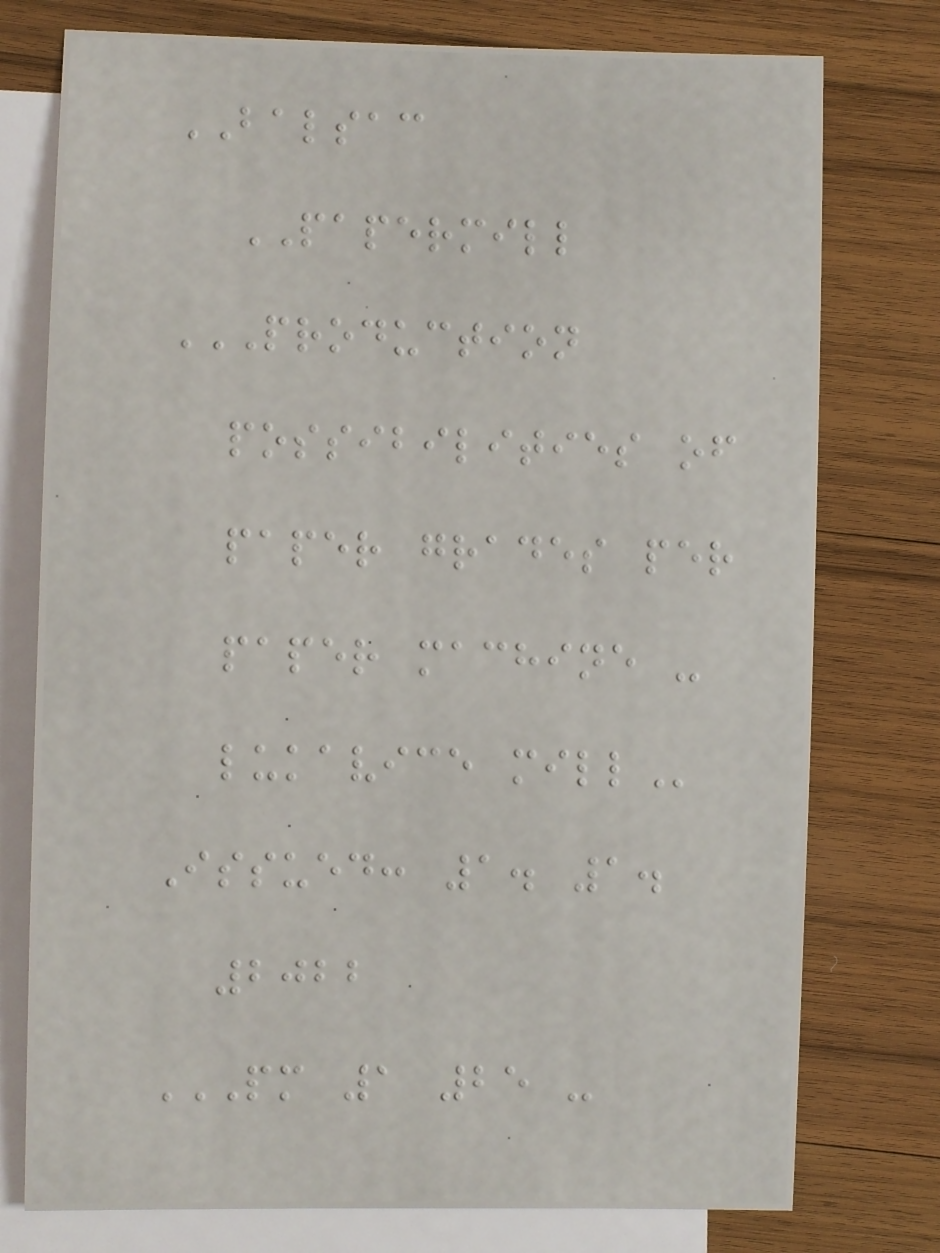BALSAC
PAPERMILL
PRODUCTION
POSSIBILITIES OF
PAPER GRADES PER
PAPER MACHINE -
LUKAVICE MILL
Issued: 1. 1.
2022
PM 1 25 -
